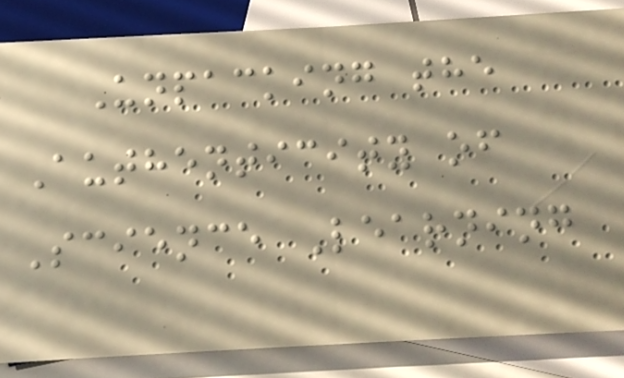Unpacking the
Authenticity of
Science Learning
